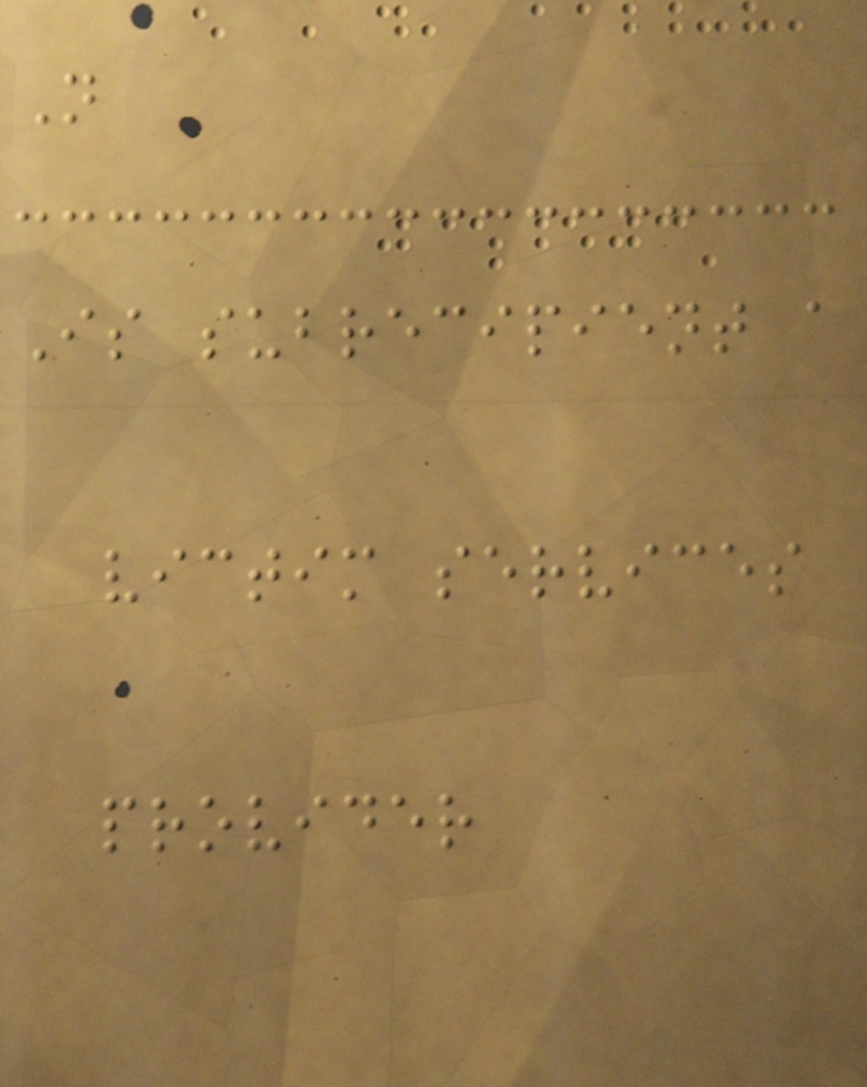N
Is subrecipient a
victim services
provider
